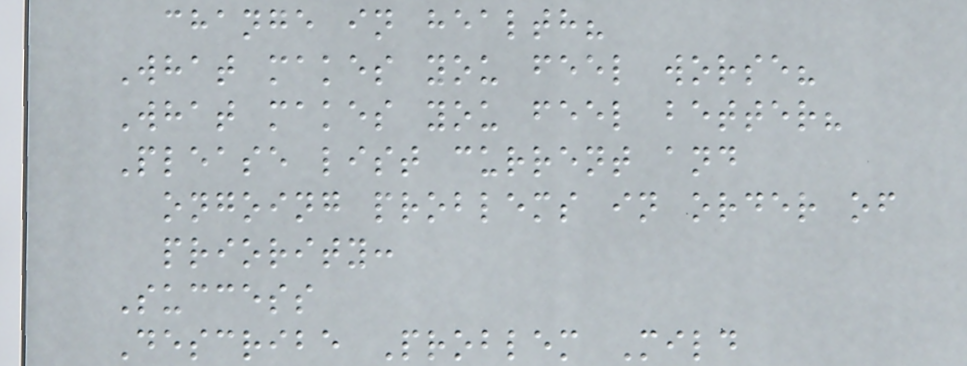change in health?
What makes you feel worse?
What makes you feel better?
Please list current and
ongoing problems in order of
priority:
Success
Describe Problem Mild
